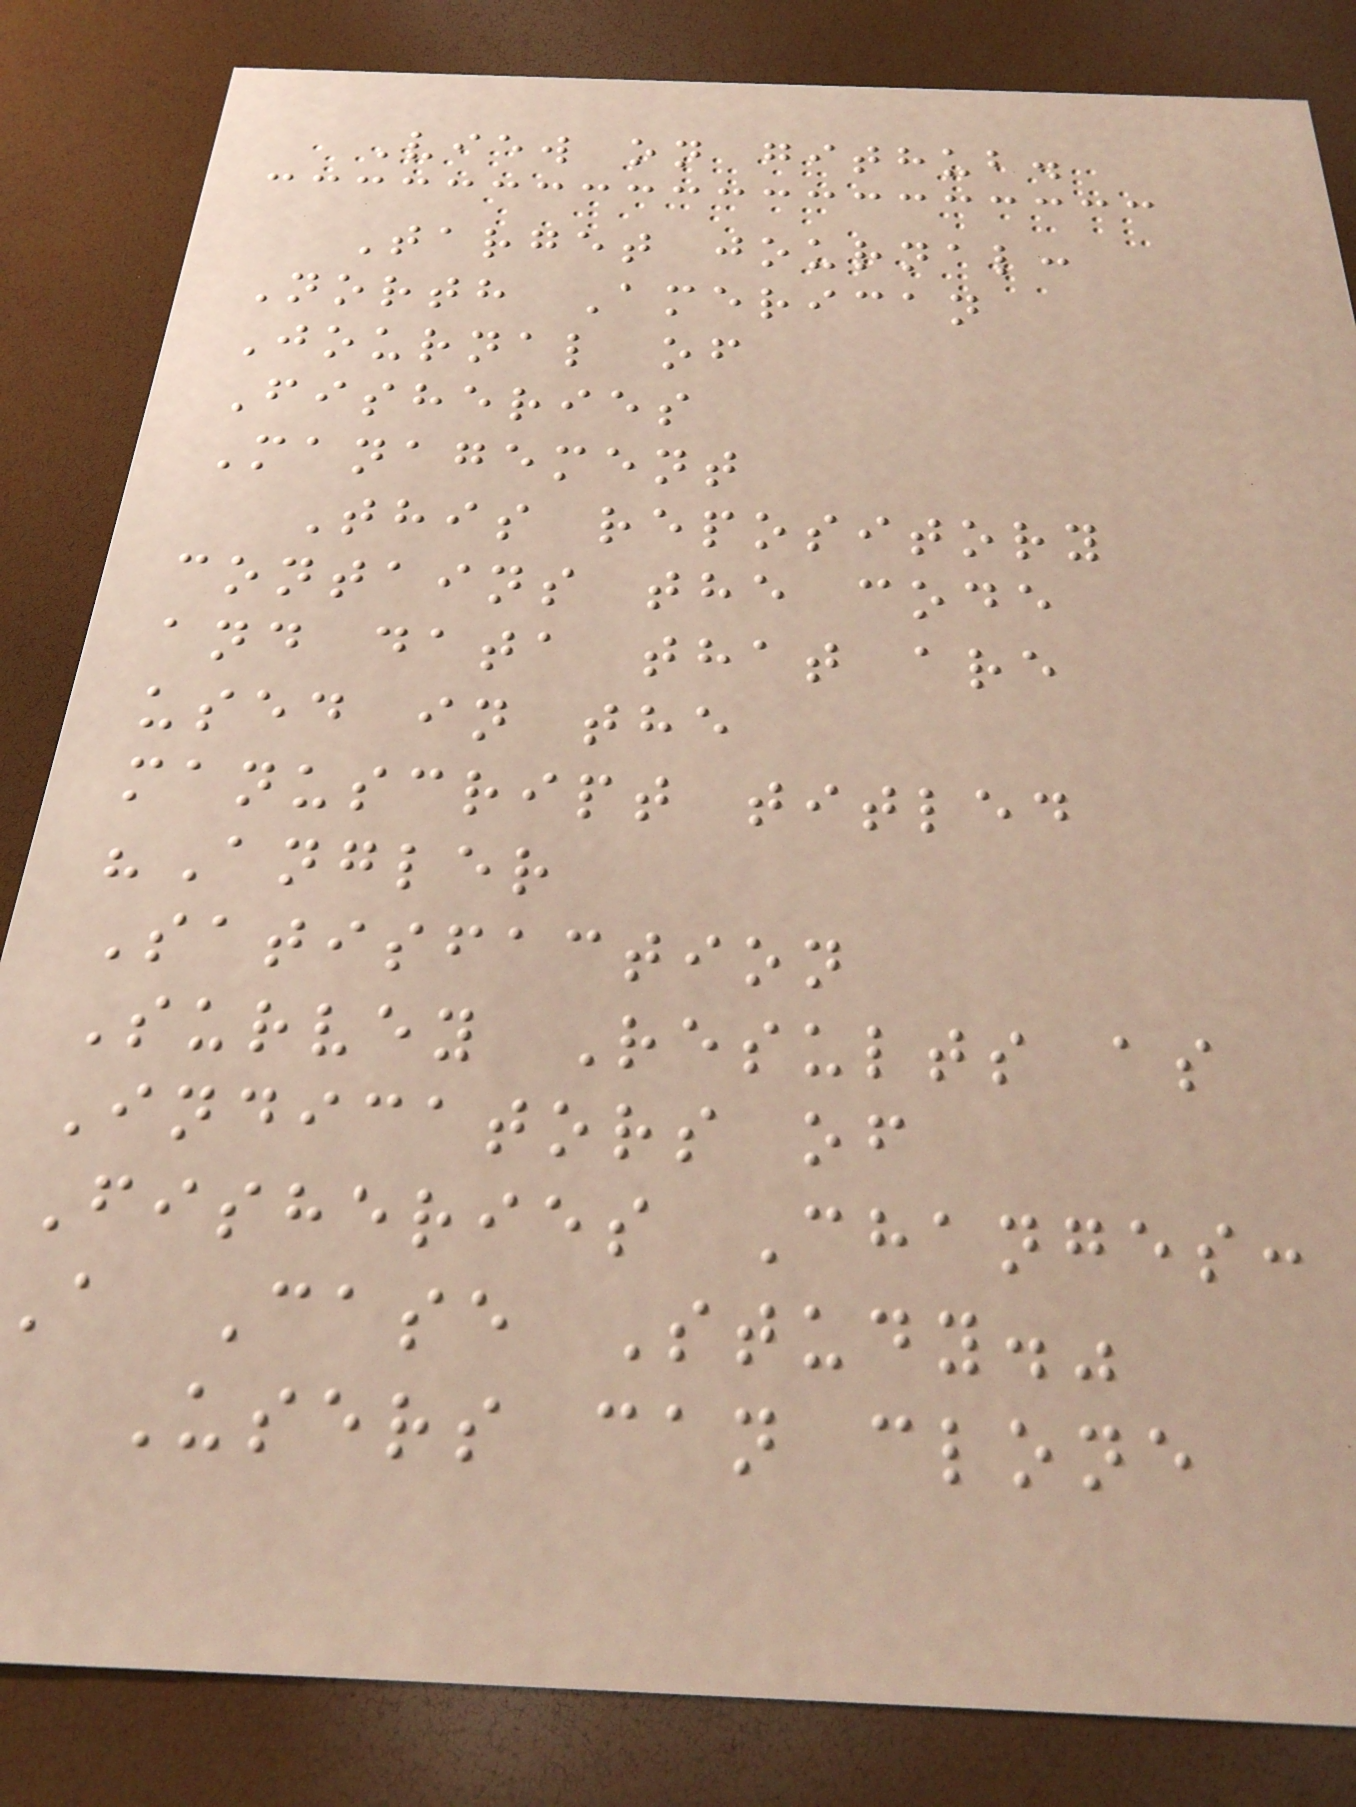View on github.
Target journal:
North American
Journal of
Fisheries
Management
This repository
contains the code
and data that are
used in the
manuscript titled
"Angler
Satisfaction
Survey Results as
Indicators of
Fisheries Changes:
a Case Study."
Users can clone
